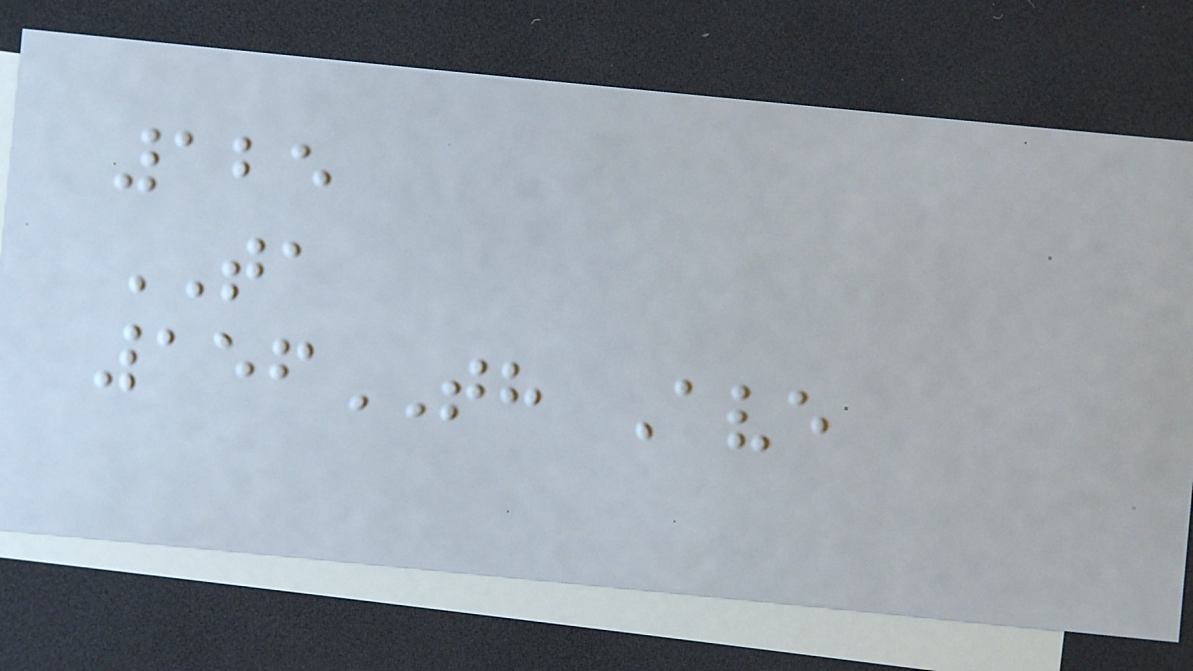125
TA
156TH Ave
